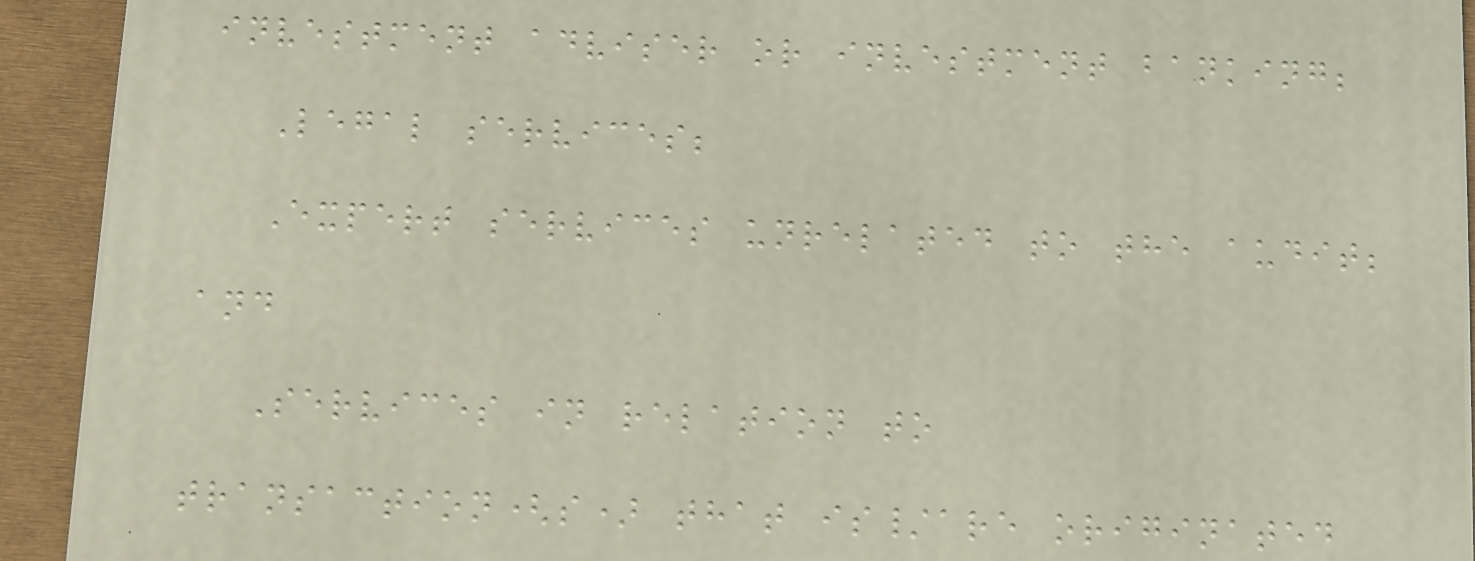investment adviser or investment banking;
Legal services;
Expert services unrelated to the audit;
and
Services in relation to
transaction(s) that is/are originated
